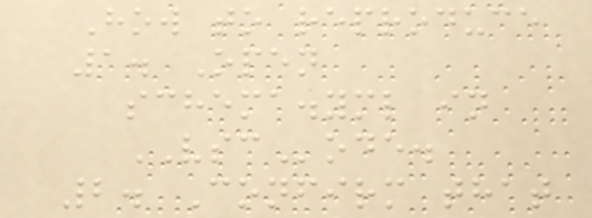How to reproduce
1. Open
schema.yml in
VSCode.
2. Confirm that
